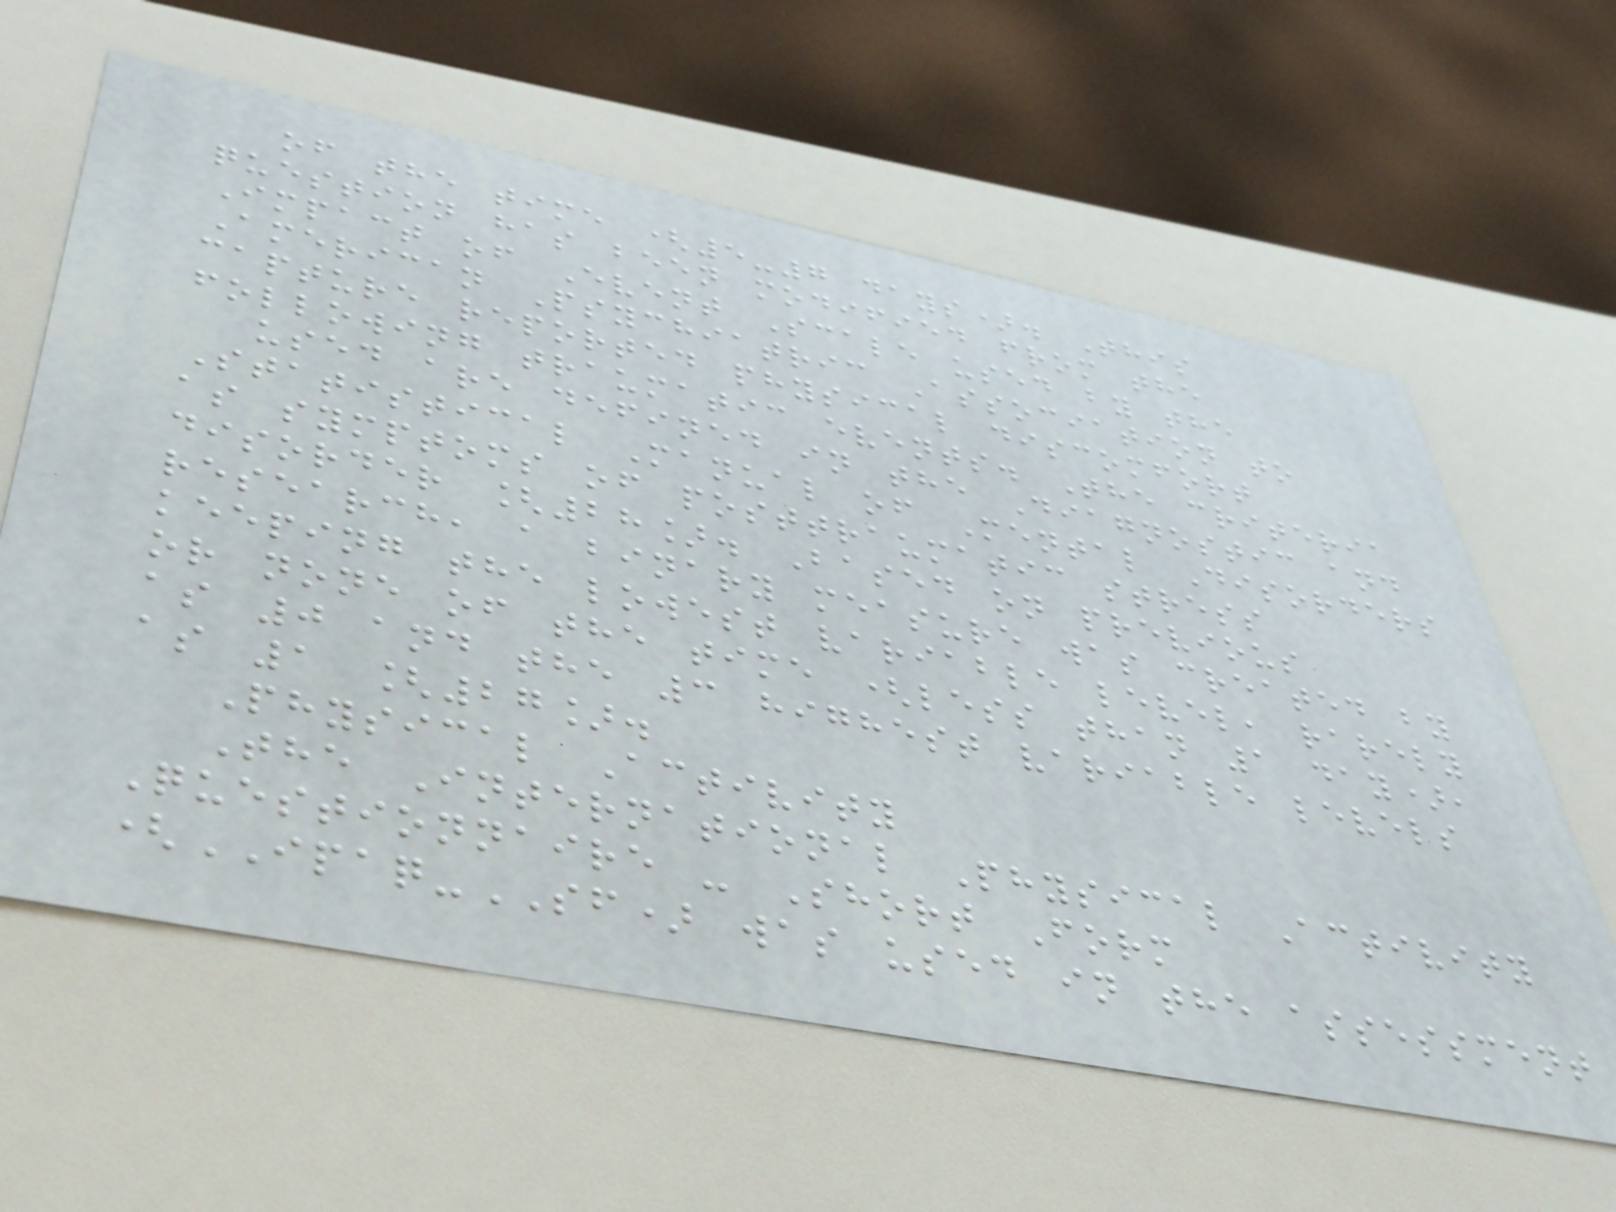of the time (5-7 days). This
question has been modified from the
Impact of Event Scale used by the
American Psychiatric Association to
capture reported physical discomfort
following traumatic events. The criteria
used are defined in the Diagnostic and
Statistical Manual of Mental Disorders
as symptoms of posttraumatic stress
disorder [28]. Based on previous
research, a binary measure was created by
keeping the lowest variable level, rarely
or none of the time (less than 1 day),
as 0 and the 3 highest variable levels
as 1 [27].
Physical Activity
The International Physical Activity
Questionnaire - Short Form
(IPAQ-SF) was used in the assessment
